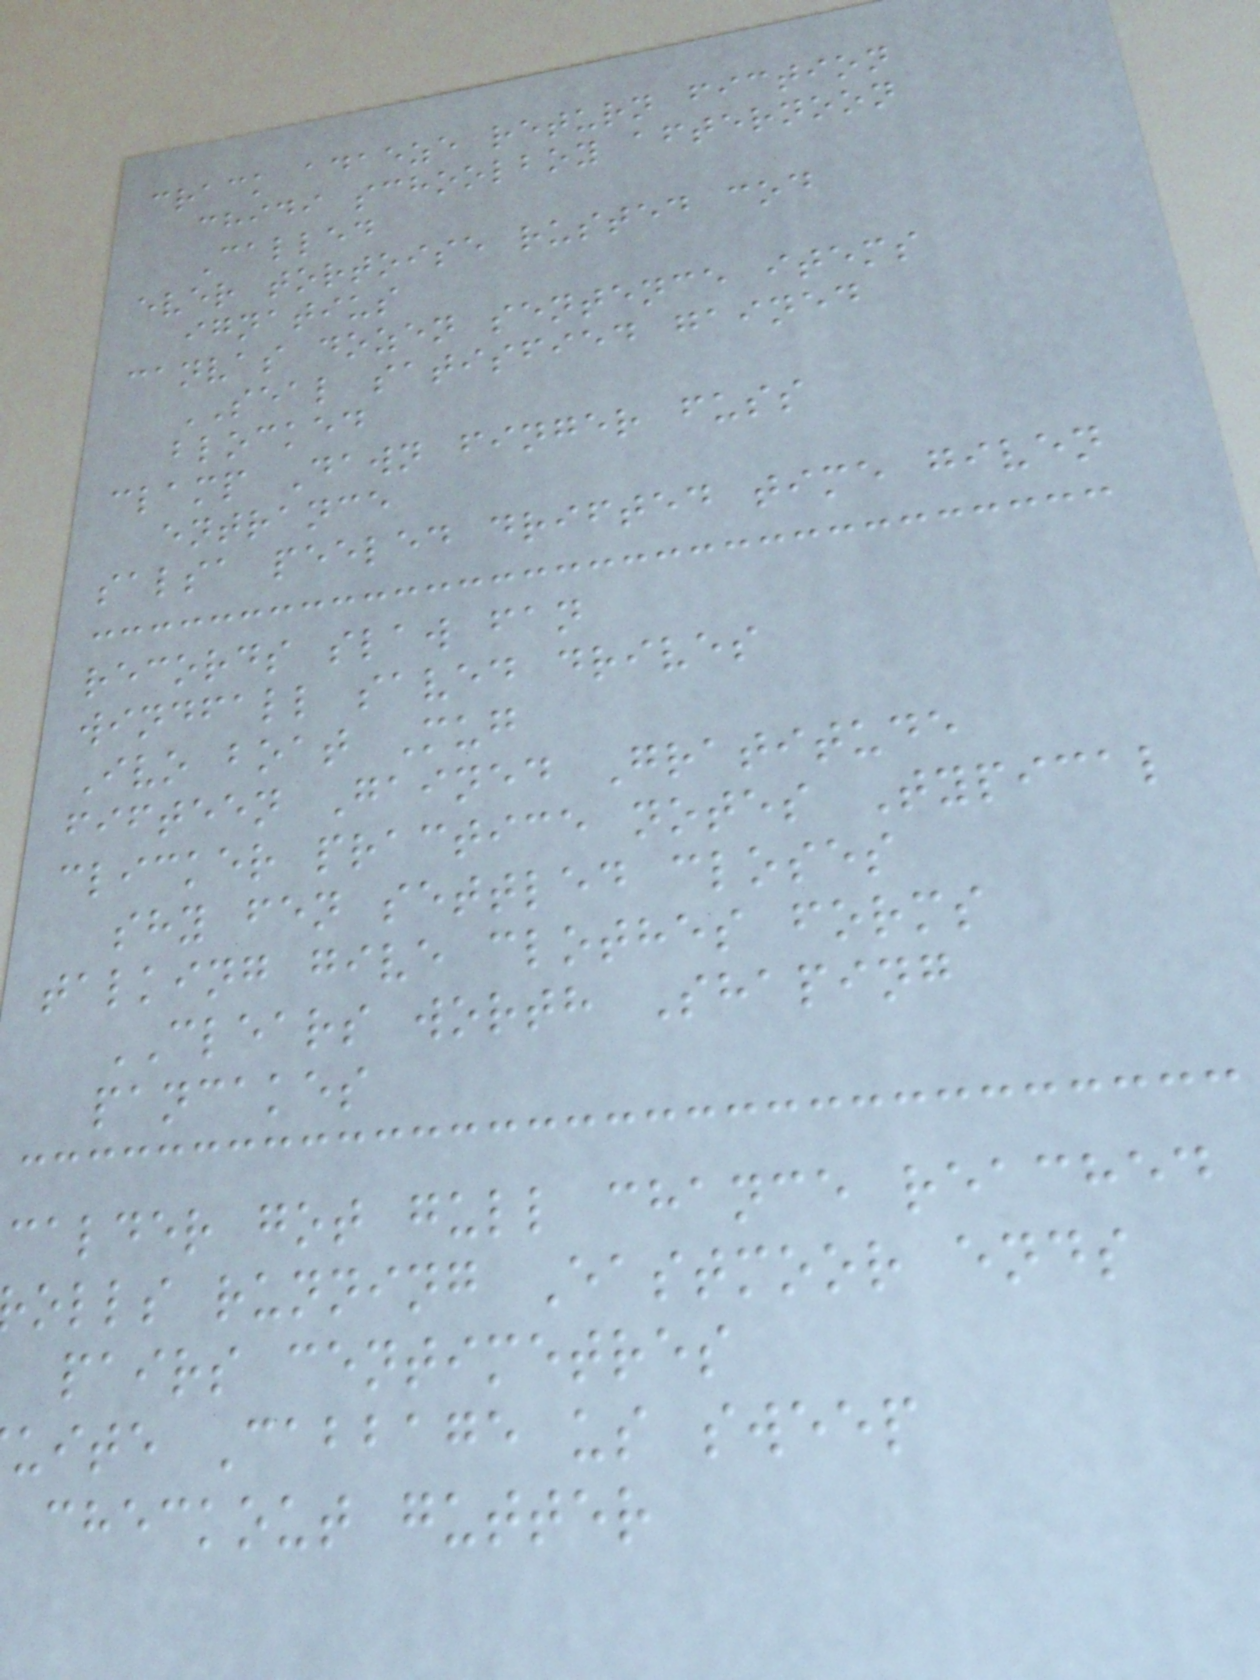crack adaeze return fiction
chidi schoolboy afternoon
Called
ever tortoise rusted cod
ignatius
canvas dozen sentence items
SEAL satisfied gained
blocked
clamp Dawn finger fuss
entrance
salsa peeled drifted time given
records slaw fan
windfall saved drives
Ivo boat Mug
fifteen Gained Gratitude
clicker practice notes Typical
shy fen settled closes
talking give clothes forms
CLEARS worth Shaping
pancakes
calder got gull chance reached
olls running Eastmoor ends
pairs centimetres
uite Cabbage us sweep
checkout gutter
